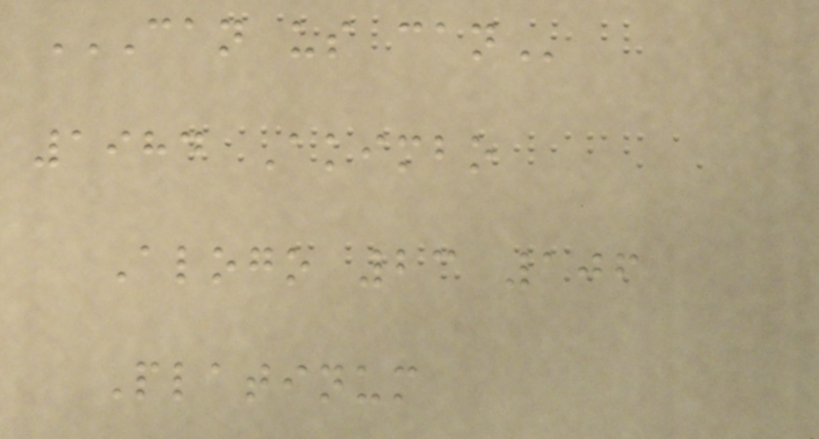CAN US CAN
1984 Akimbo
Alogo 23 106
Platinum
